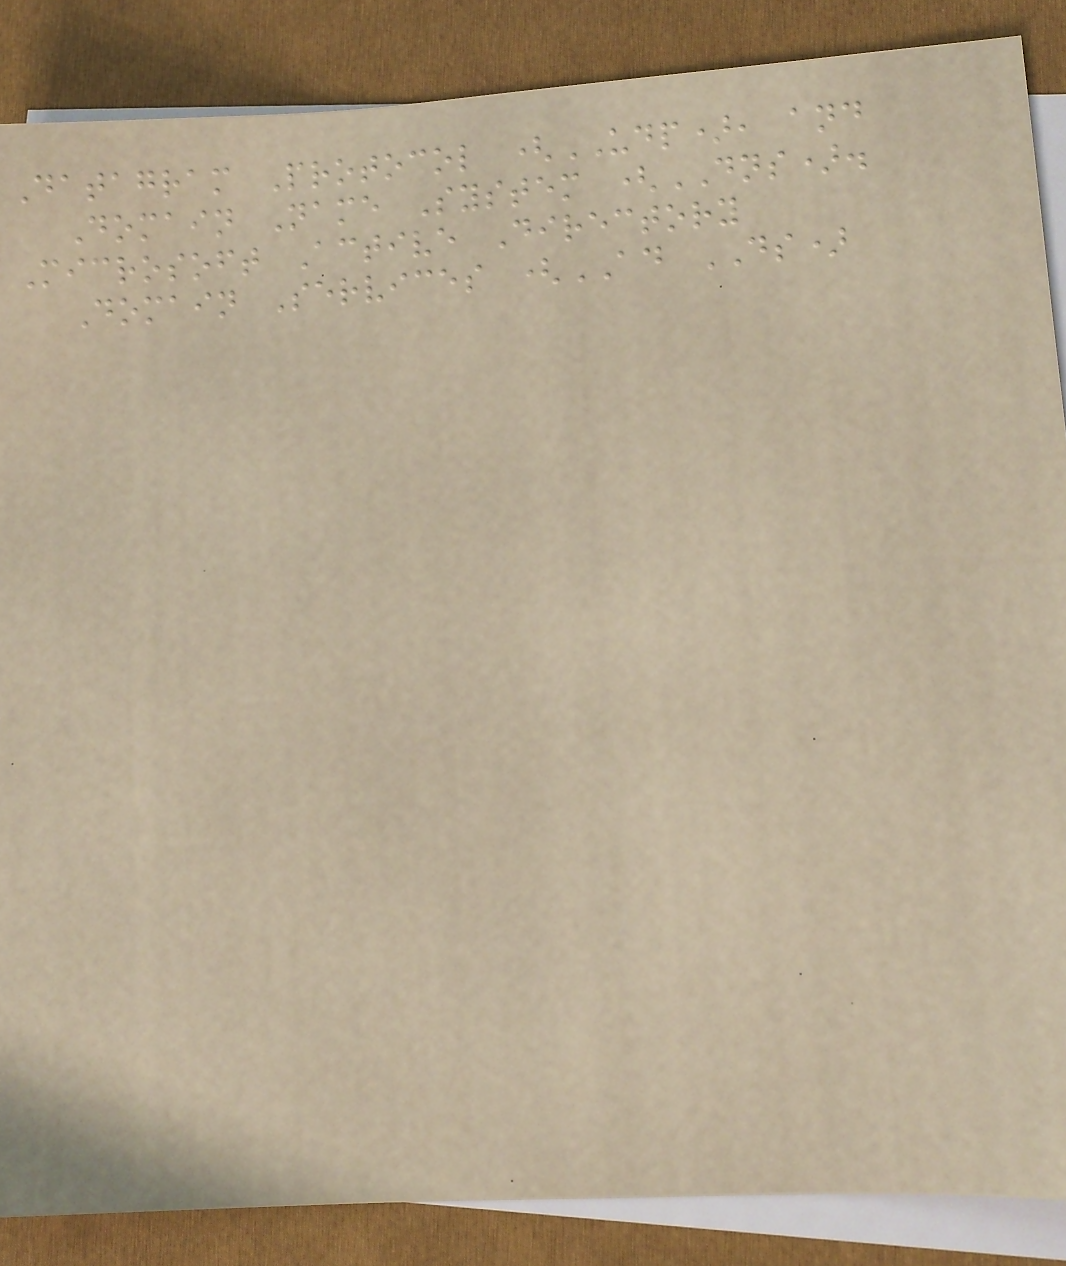Datagram Protocol (UDP), and
Domain Name System (DNS).
Microsoft Active Directory
Domain Services (AD DS)
